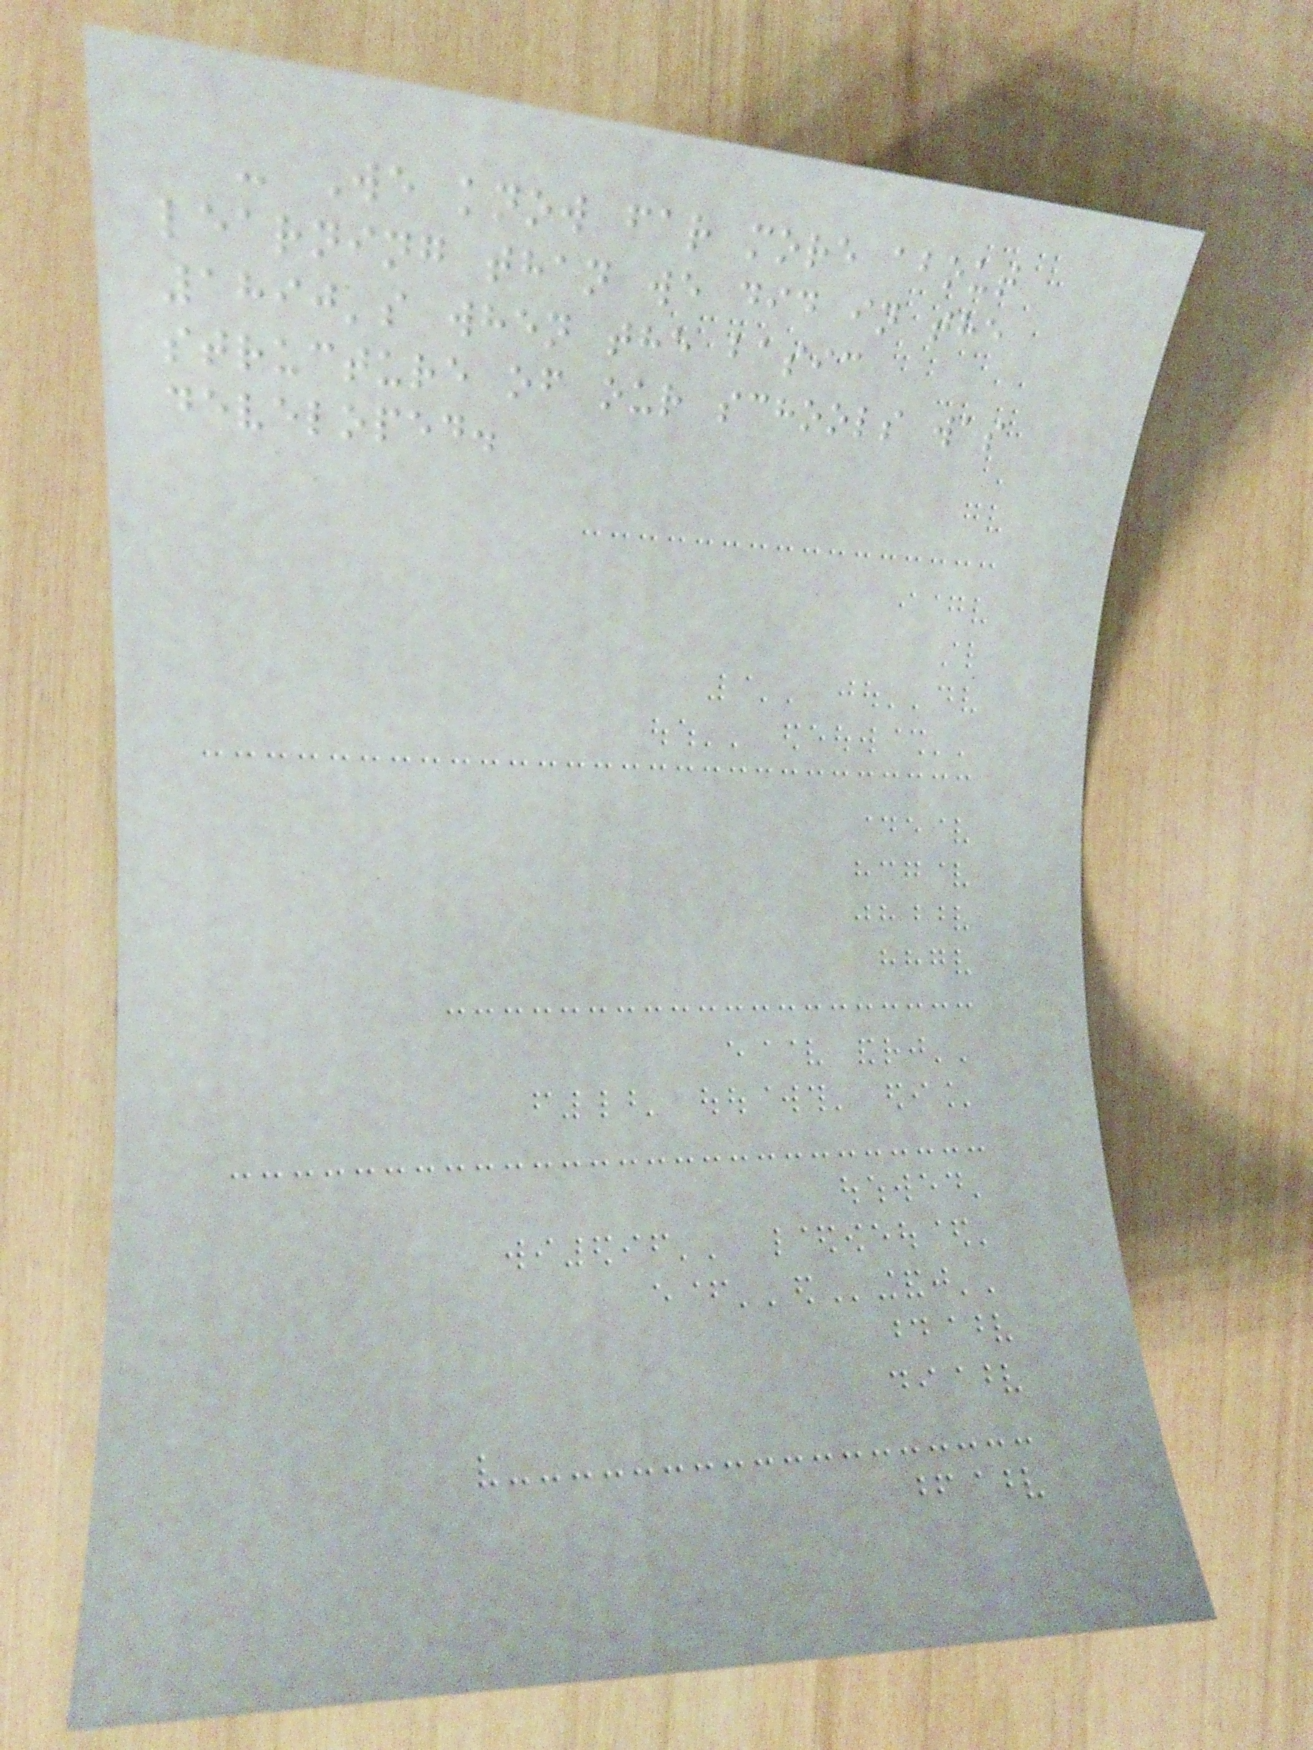- We know far more about
learning than we did in the
1890's when the basic
structure of our schools was
developed.
